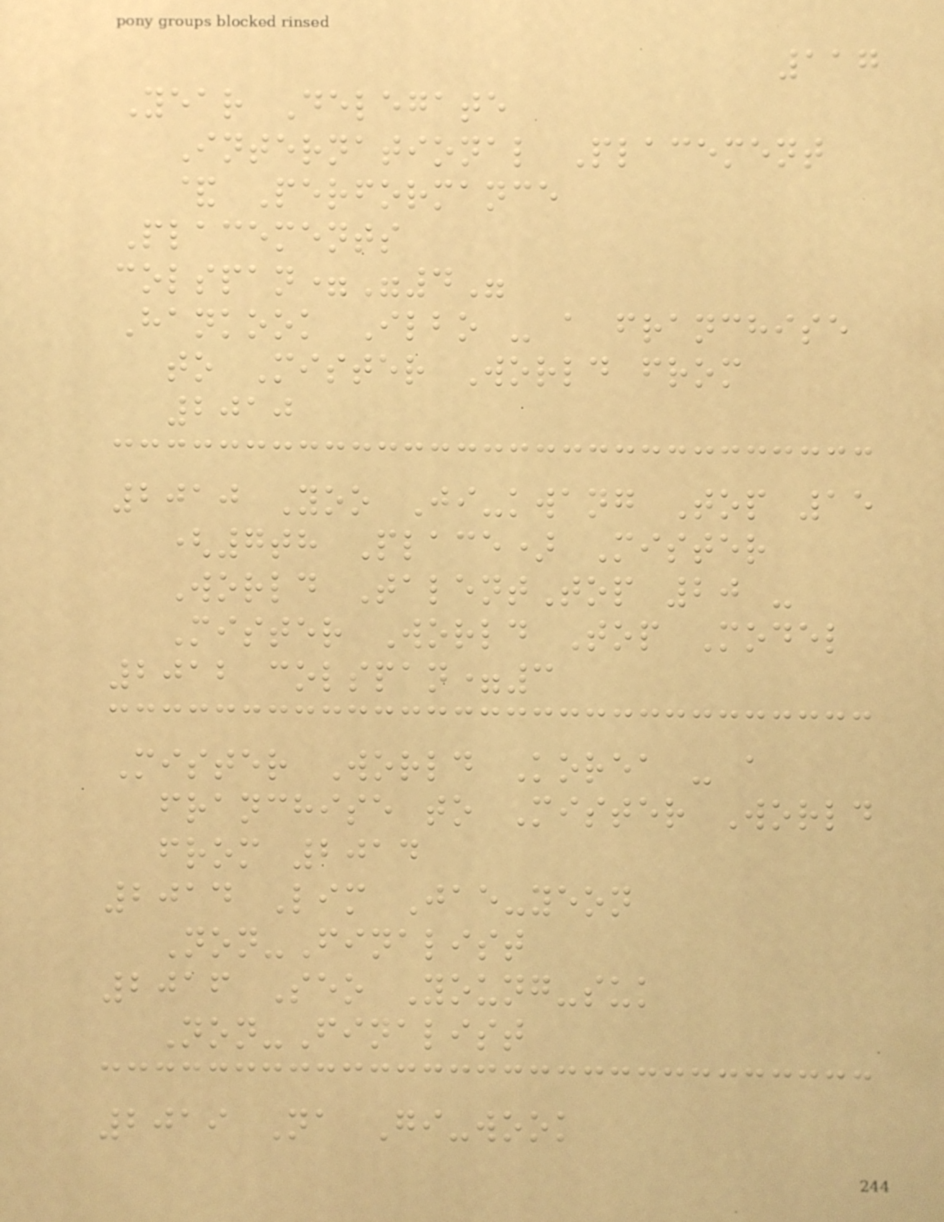117
Year Delegate
International Placement
& Performance
Placements
colspan="4"
Hankook Ilbo - a franchise
to Mister World from
2010
2010 Yoo Ji-kwang Top 15
(7th Place) Mister
World TalentTop 20 -
Mister World Top Model
2012 colspan=3
Mister World Korea - a
franchise to Mister World
from 2014
2014 Lim Jae-yeon
Non-Finalist
2016 Seo Young-suk
Non-Finalist
2019 Na Gi-wook
